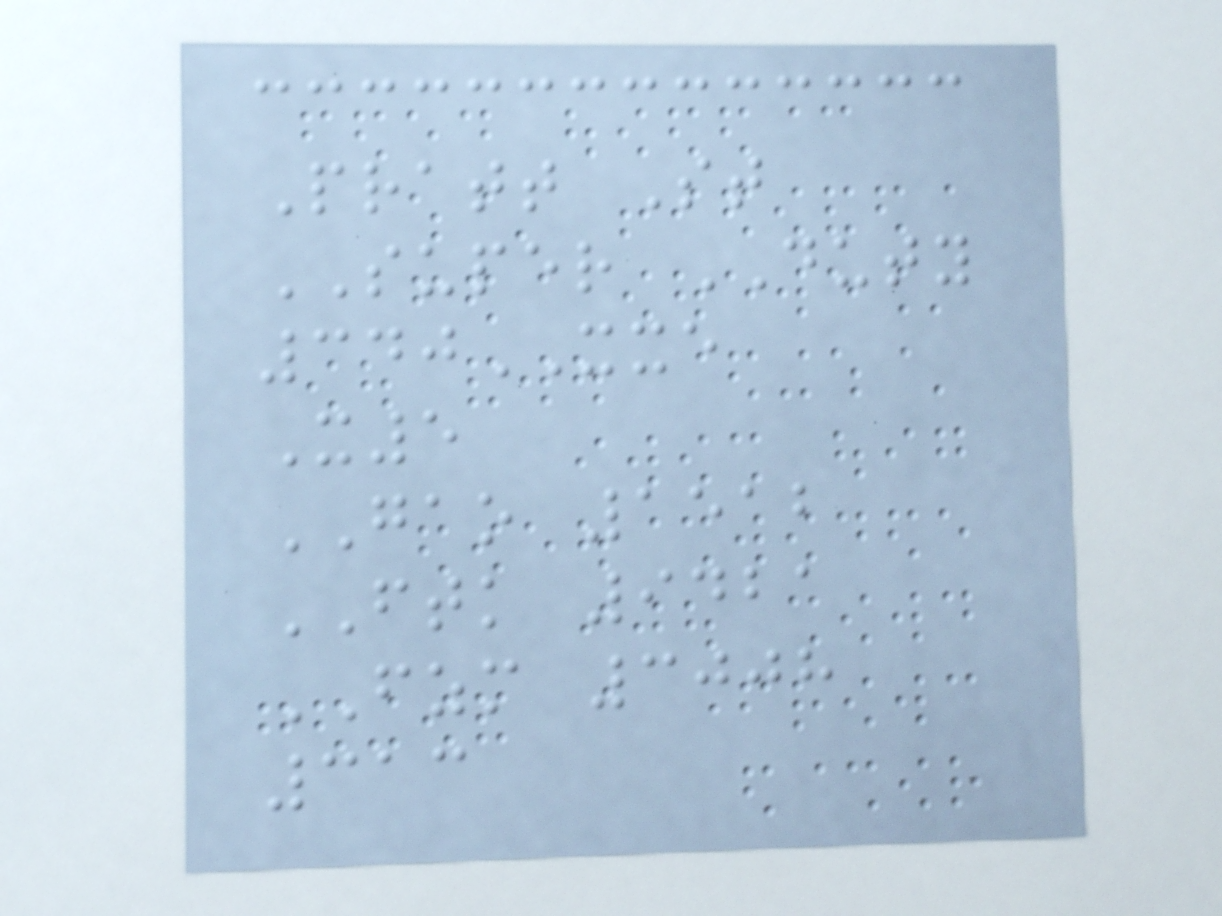Pratt St
SUPER DUTY
340XXE
X5
GAO 1512
FTK 9421
FZM 3008
313
